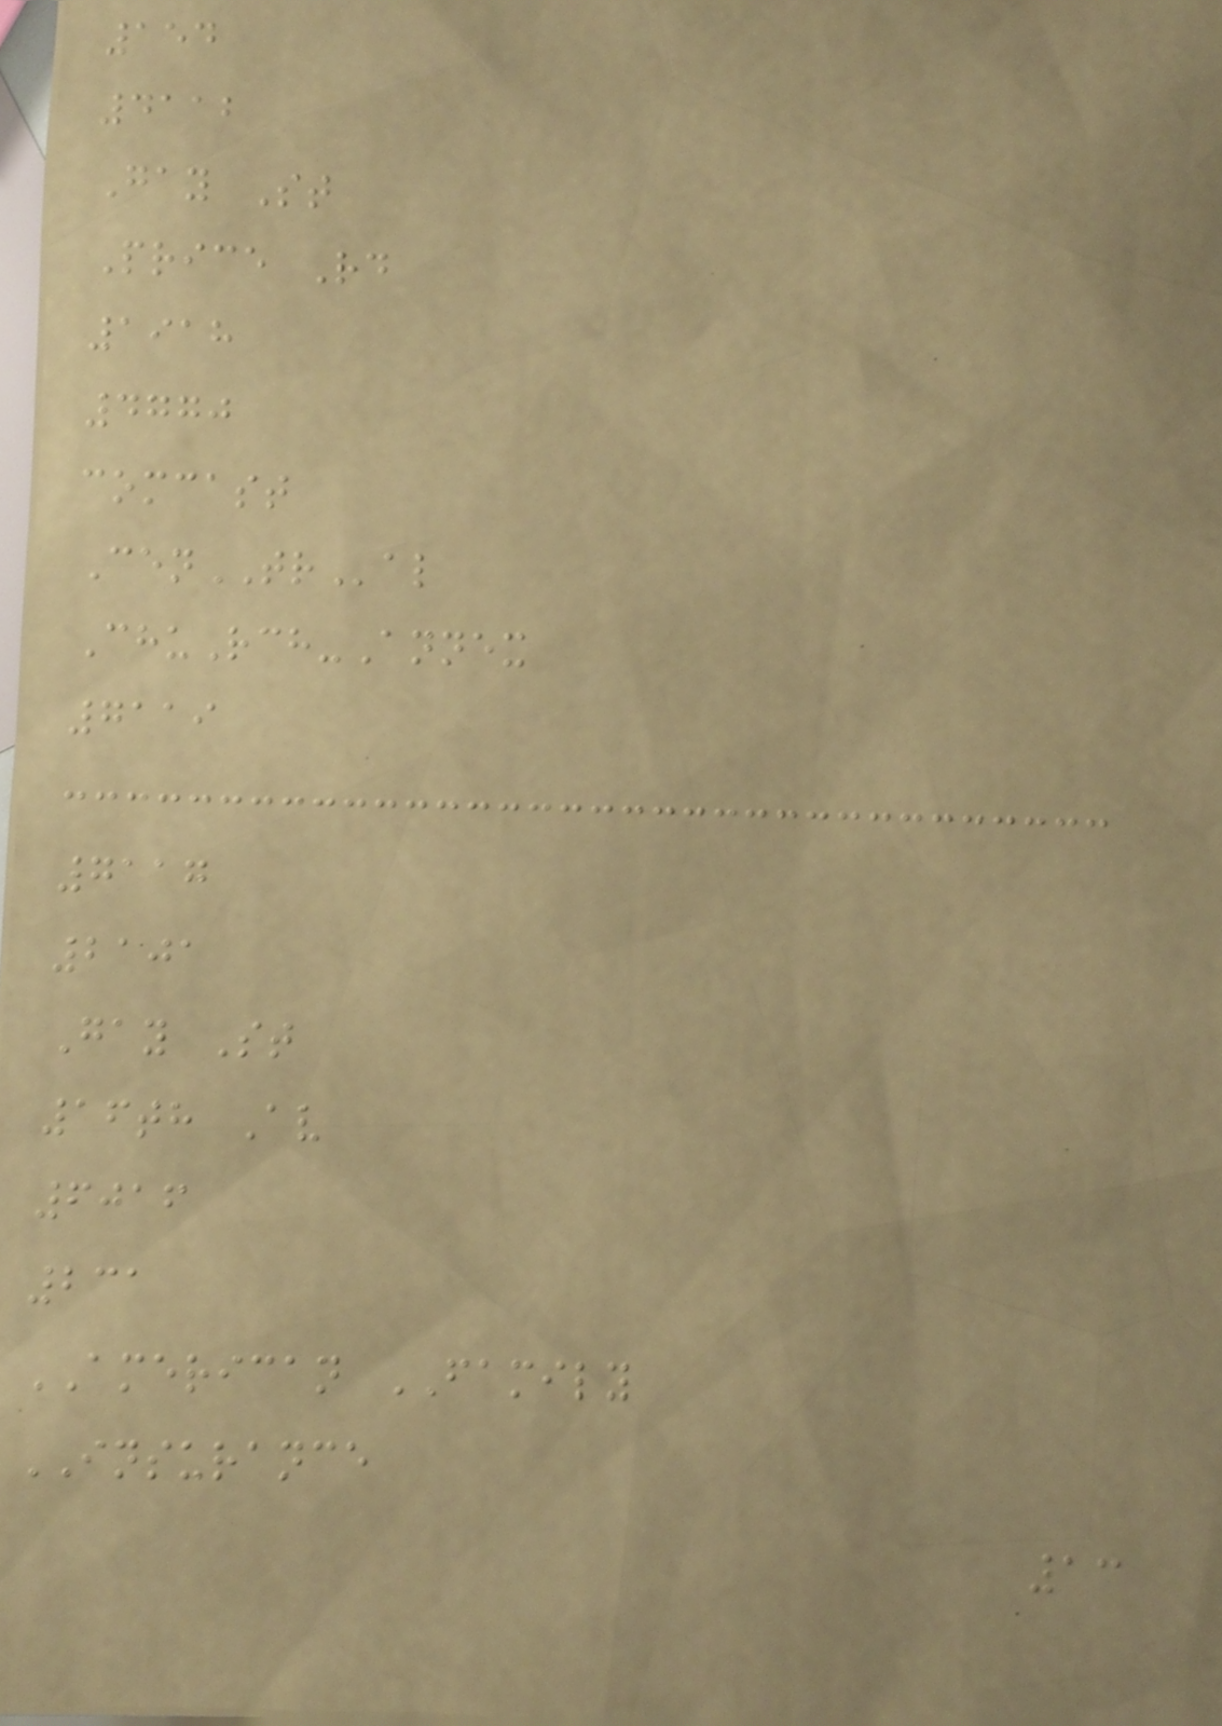154
4112
Gay St
Price Rd
1918
4770
comcast
CenTRal
ChuRch-Annex
7119
7117
2101
Gay St
16th Av
6016
231
AMERICAN FAMILY
INSURANCE
13
